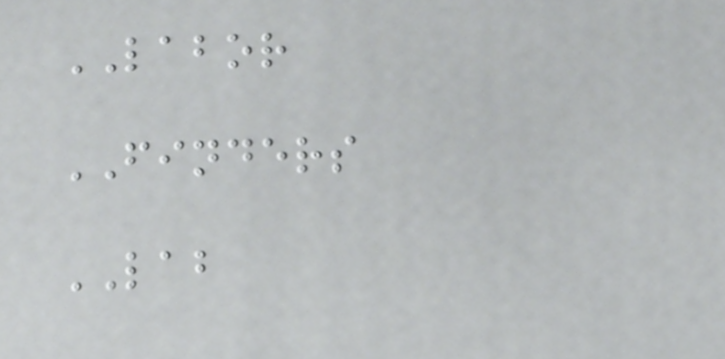LABOR
FINDERS
LAB
